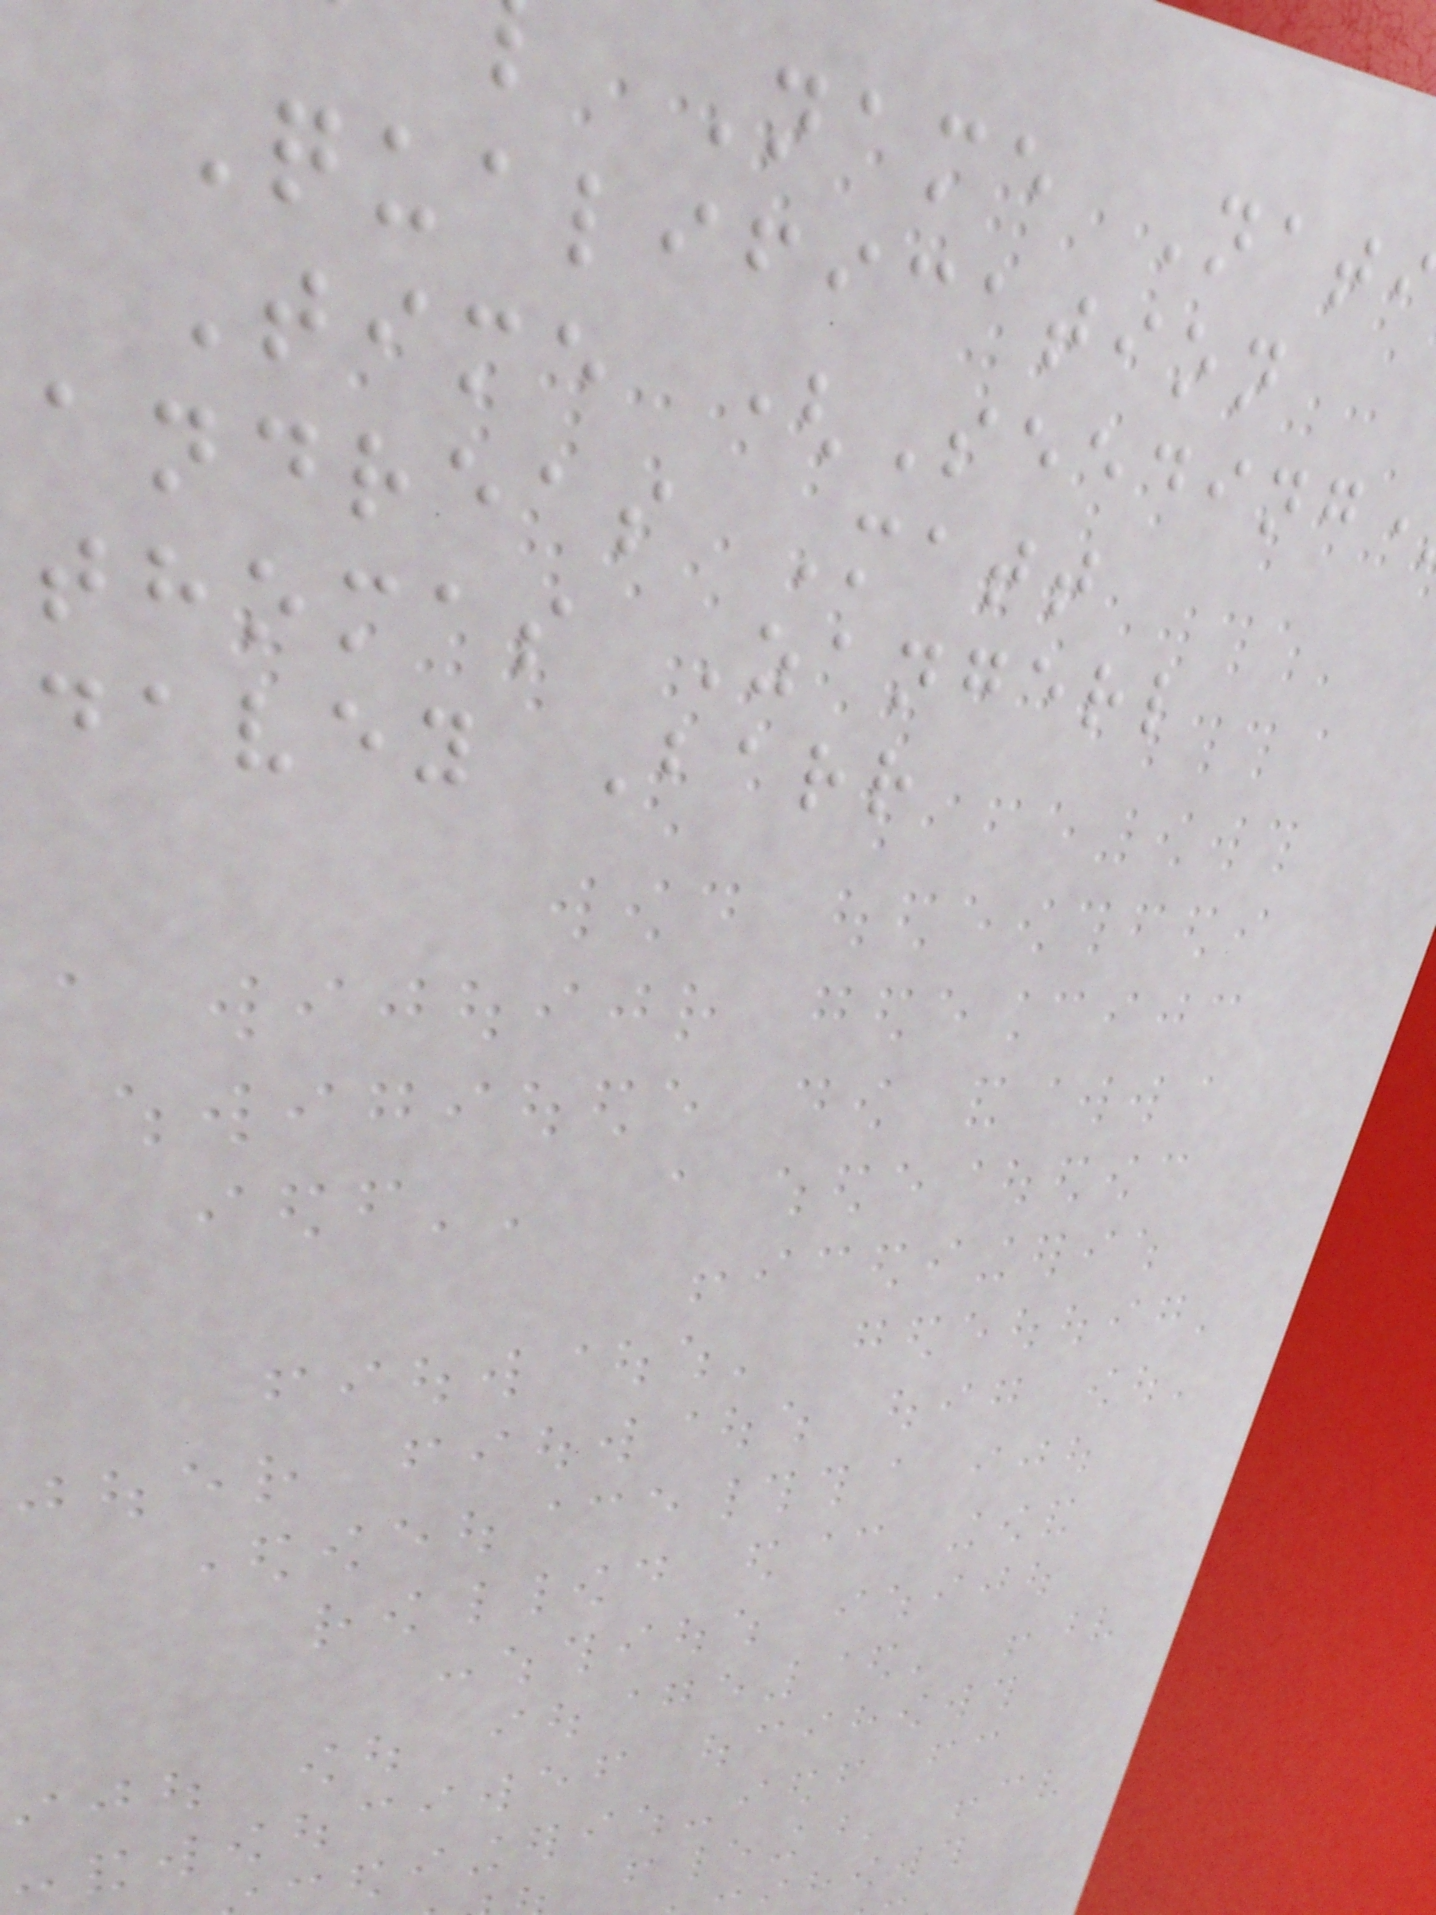Name Nat
Qualification
Time (Seeding
andreas Matt
thomas Zangerl
davey Barr
